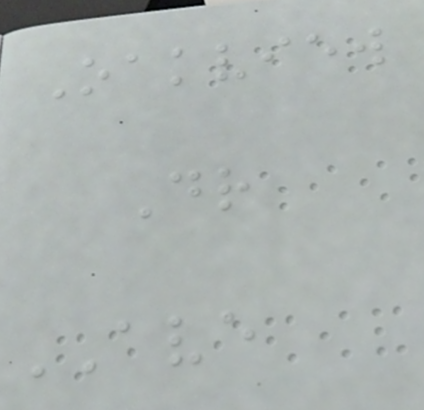Oakview
Dr
AVE
